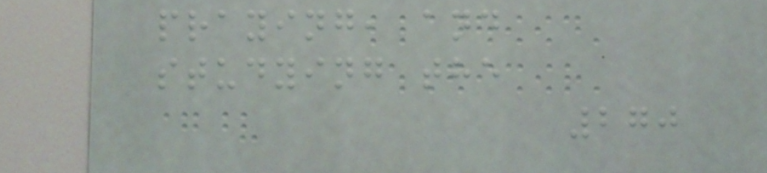praying, and
studying the
270
